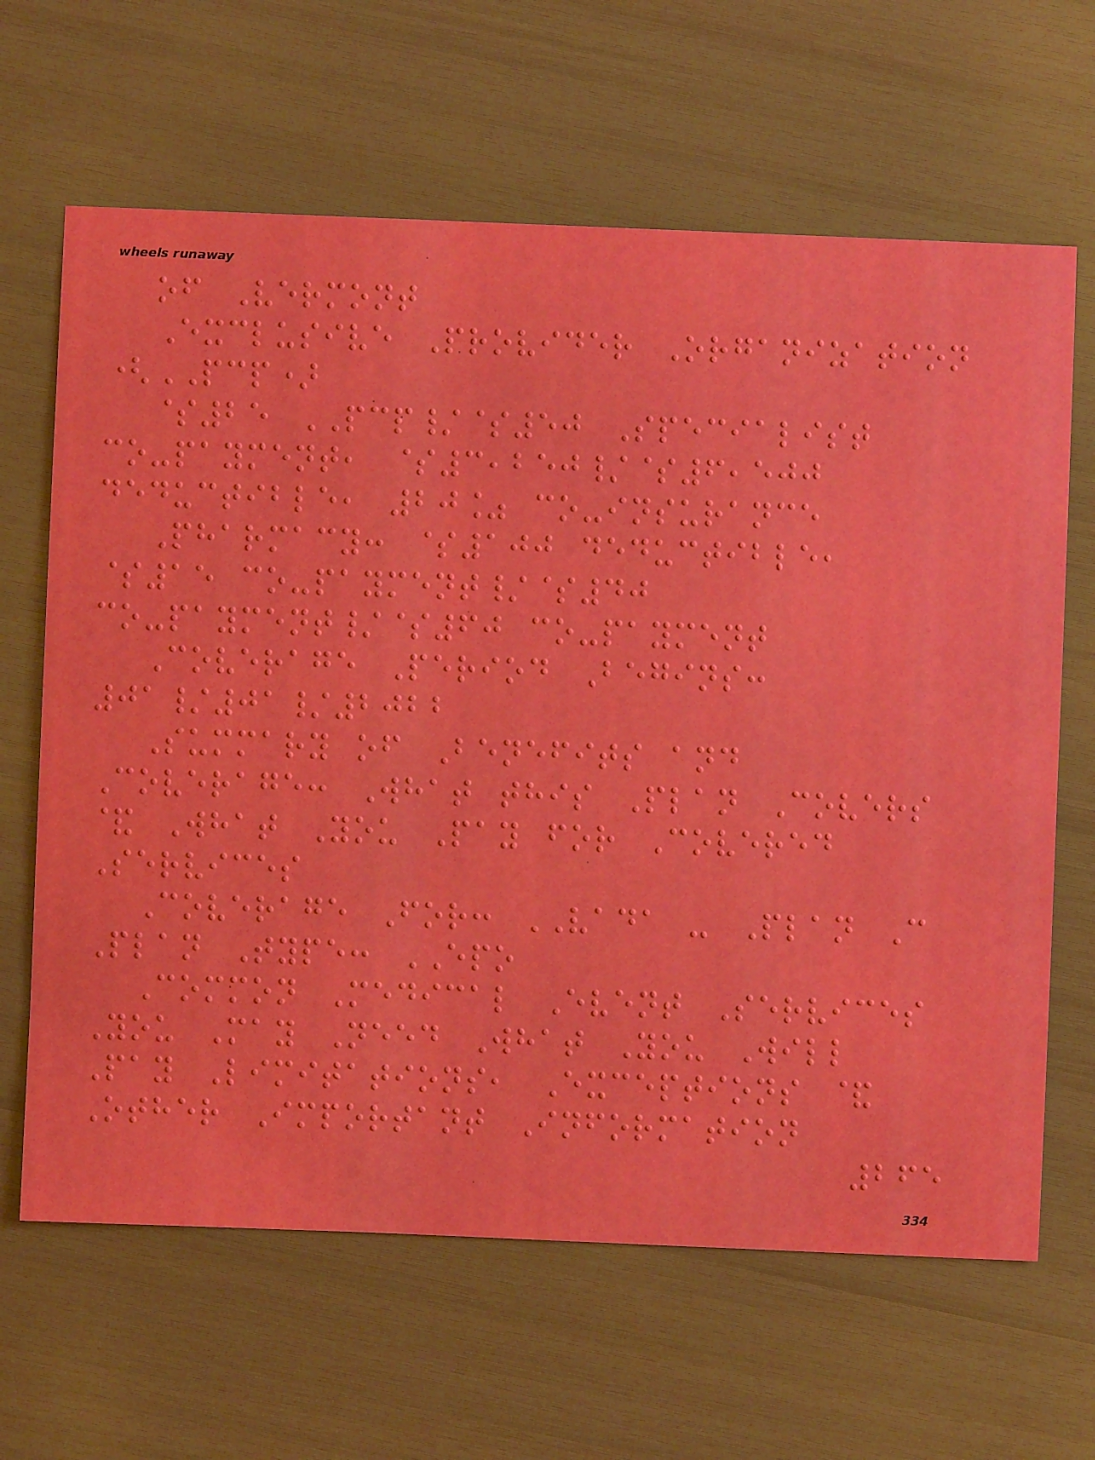of Vermont
Exclusive Provider Organization
(PCP)
$25 PCP/$50 Specialist
co-payment, $3,250/$6,500
deductible, 20% co-insurance
Pharmacy: $100 deductible,
$15 co-payment/$40
co-payment/$60 co-payment
Coverage Period Begins:
01/01/2022
Summary of Benefits and
Coverage: What this Plan Covers
& What You Pay for Covered
Services
Coverage For: VADA - Plan C
Plan Type: EPO
Common Medical Event Services
You May Need What You Will
Pay Limitations, Exceptions &
Other Important Information
265
